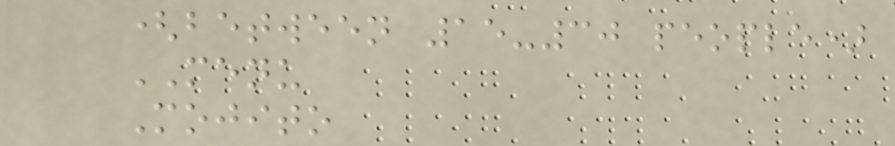(between 15-30 people)
MENU
Mojito
